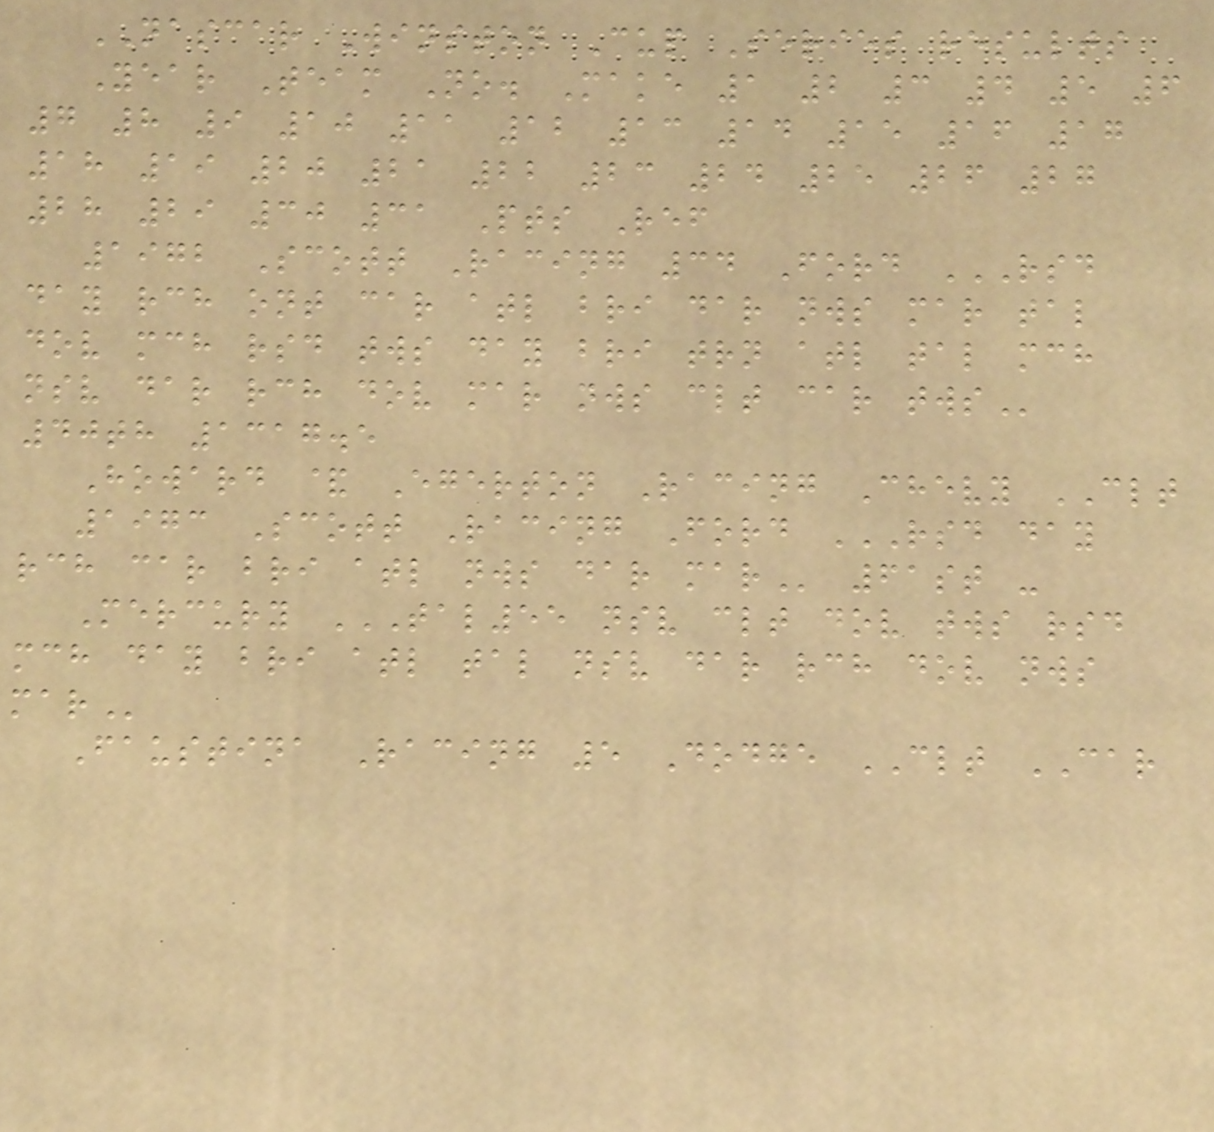NASCAR Winston Cup Series results
Year Team No. Make 1 2 3 4 5 6
7 8 9 10 11 12 13 14 15 16 17
18 19 20 21 22 23 24 25 26 27
28 29 30 31 Pts Ref
1972 Scott Racing 34 Ford RSD
DAY RCH ONT CAR ATL BRI DAR NWS MAR TAL
DOV MCH RSD TWS DAY BRI TRN ATL TAL MCH
NSV DAR RCH DOV MAR NWS CLT CAR TWS
40th 1317.5
Howard & Egerton Racing Chevy CLT
1973 Scott Racing Ford RSD DAY
RCH CAR BRI ATL NWS DAR MAR 61st -
Mercury TAL55 NSV CLT DOV TWS RSD
MCH DAY BRI ATL TAL NSV DAR RCH DOV NWS
MAR
Faustina Racing 5 Dodge CLT CAR
